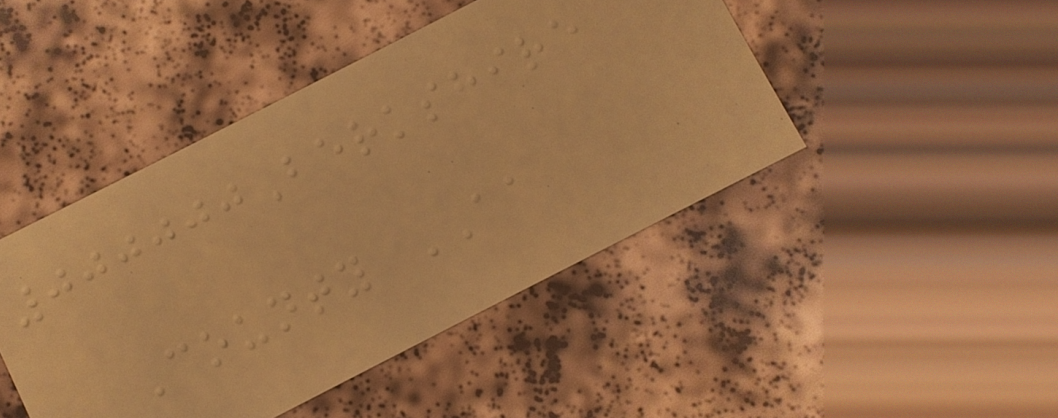000000Berkshire
County AA
